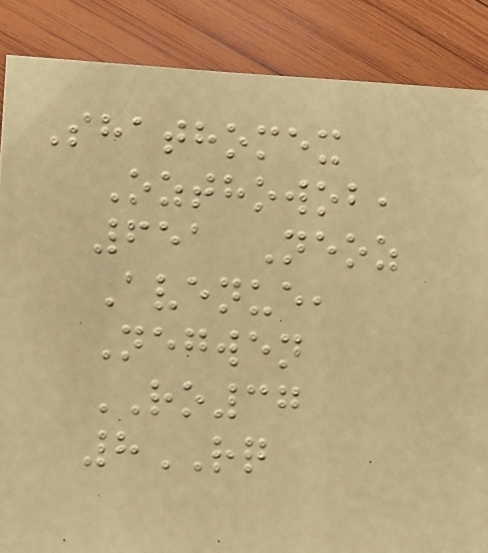Shathomex
Ozthowob,
651 Neoz
Avenue,
Negwen
RO37
8RQ
